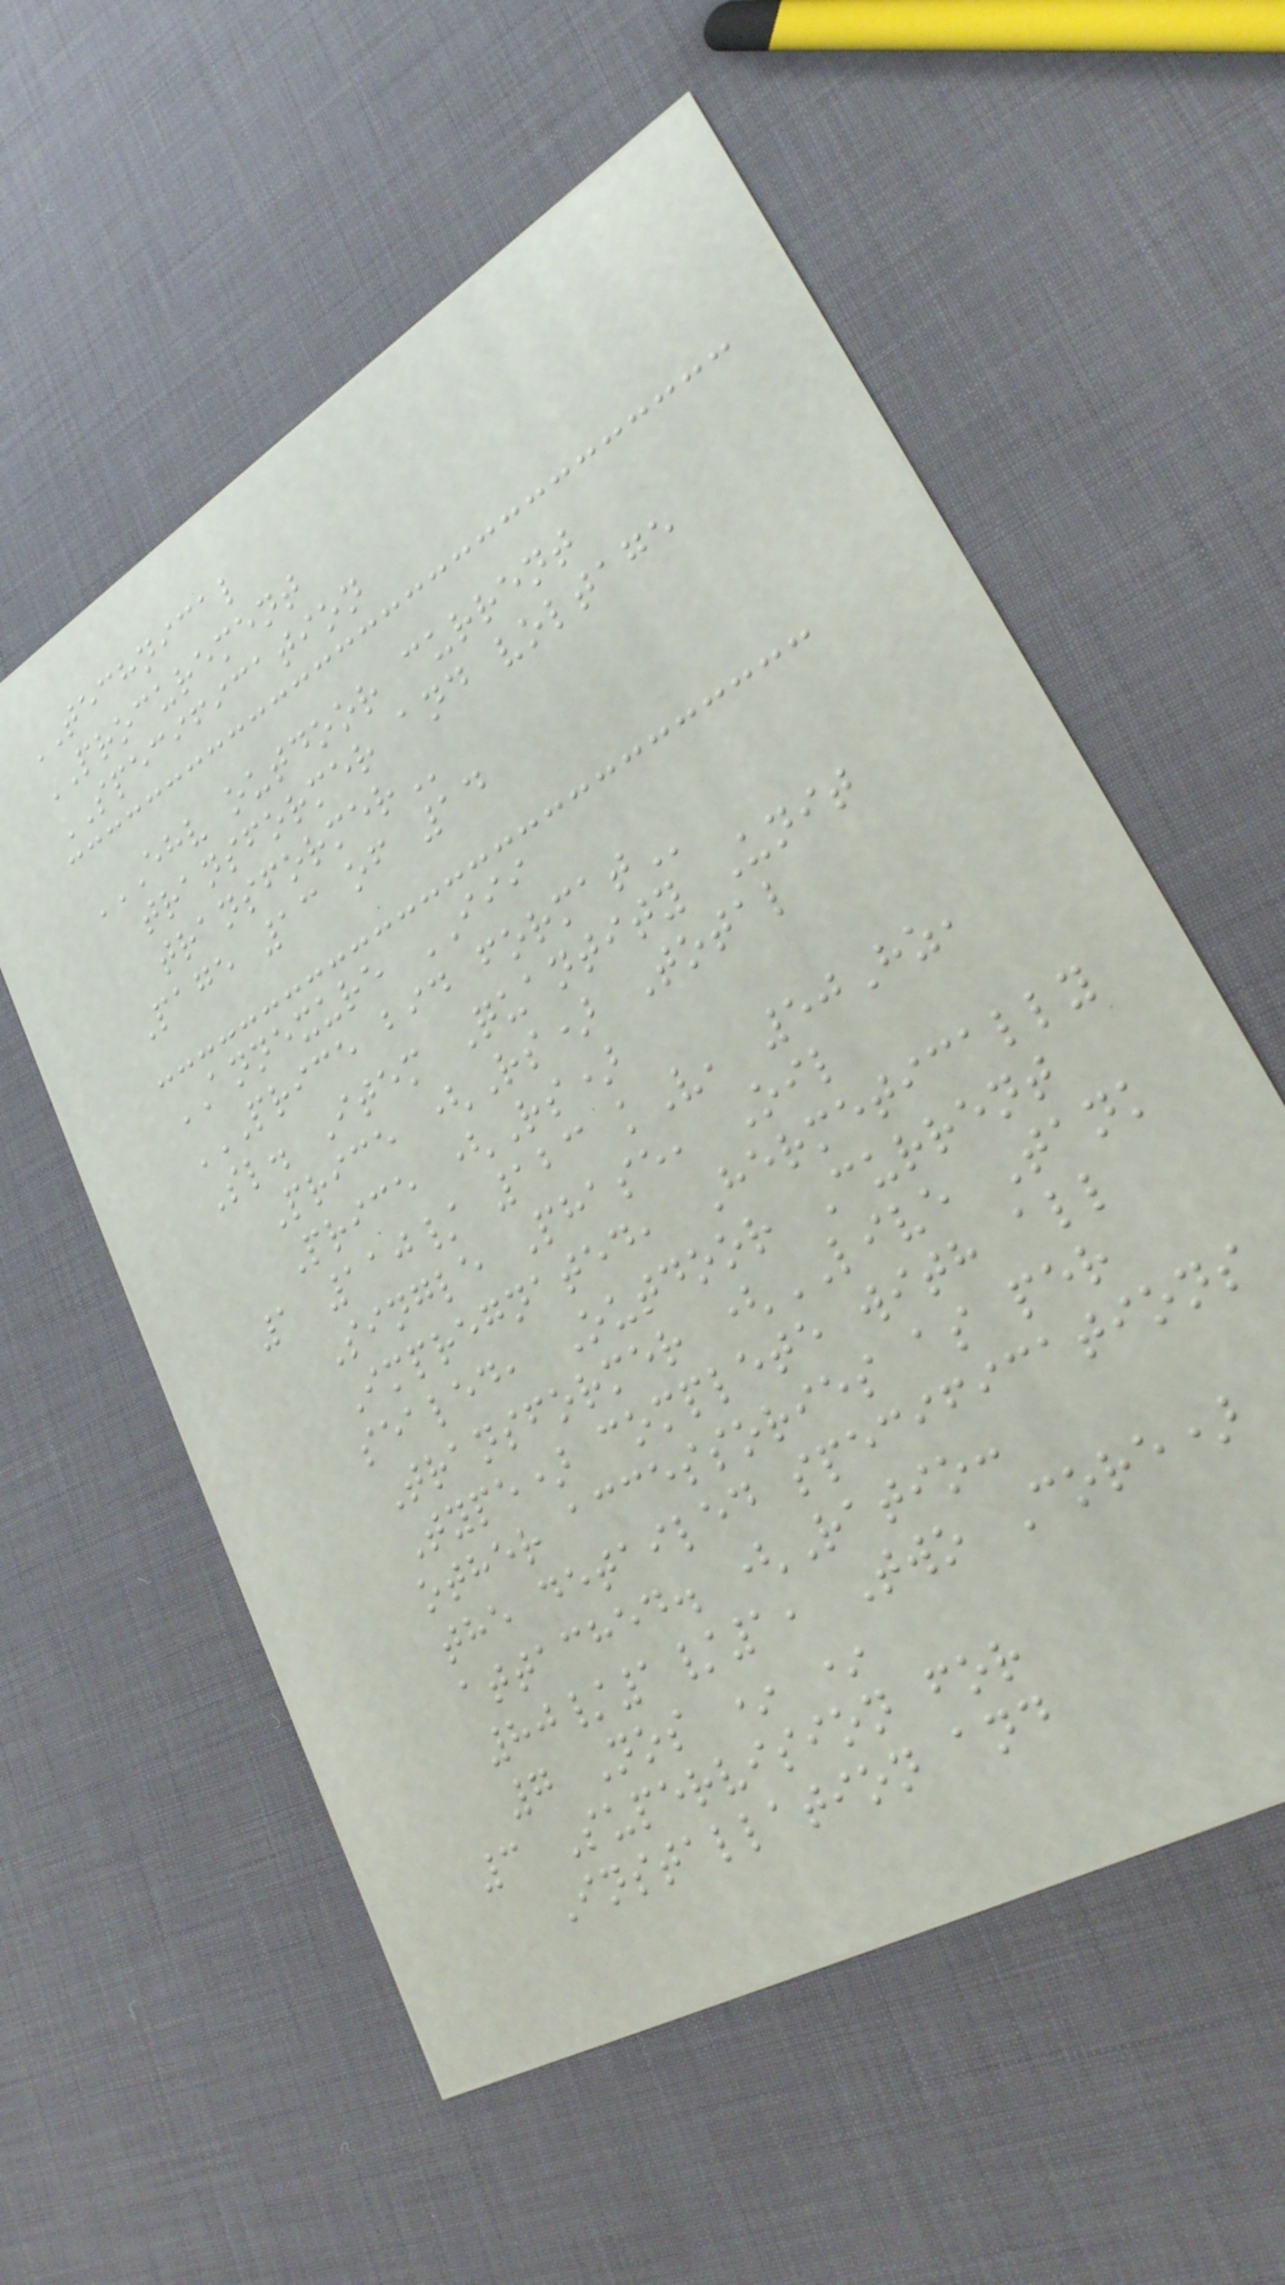TECHNICAL
PROCUREMENT
SPECIFICATION
EHV OUTDOOR CURRENT
TRANSFORMER AND VOLTAGE
TRANSFORMER
Page 13 of 14
ANNEXURE III
PRICE BID FORMAT
Sl. Item Quantity Unit
Price (Rs) Total
Price (Rs)
1 110/ 123 kV, 50Hz,
Single Phase, Oil
Impregnated, Hermetically
sealed, Outdoor Current
Transformer (LIVE Tank
Type) complete with all
other accessories as per
the detailed specifications
attached. (Ratio:
80/1/1, Two Core)
7 Nos * *
3 Supervision for
Installation and
